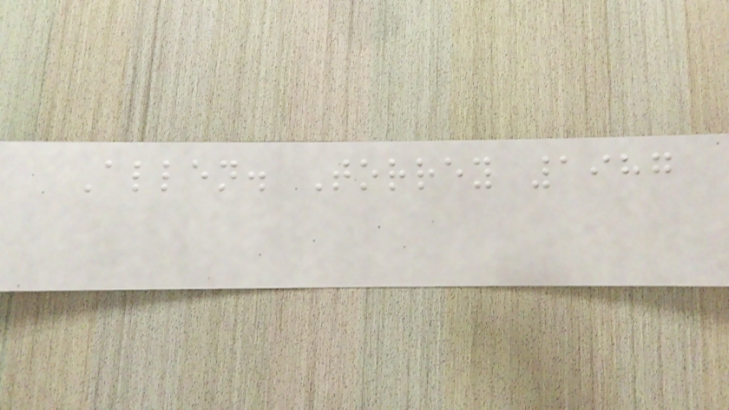Allen. Torrey 1987
